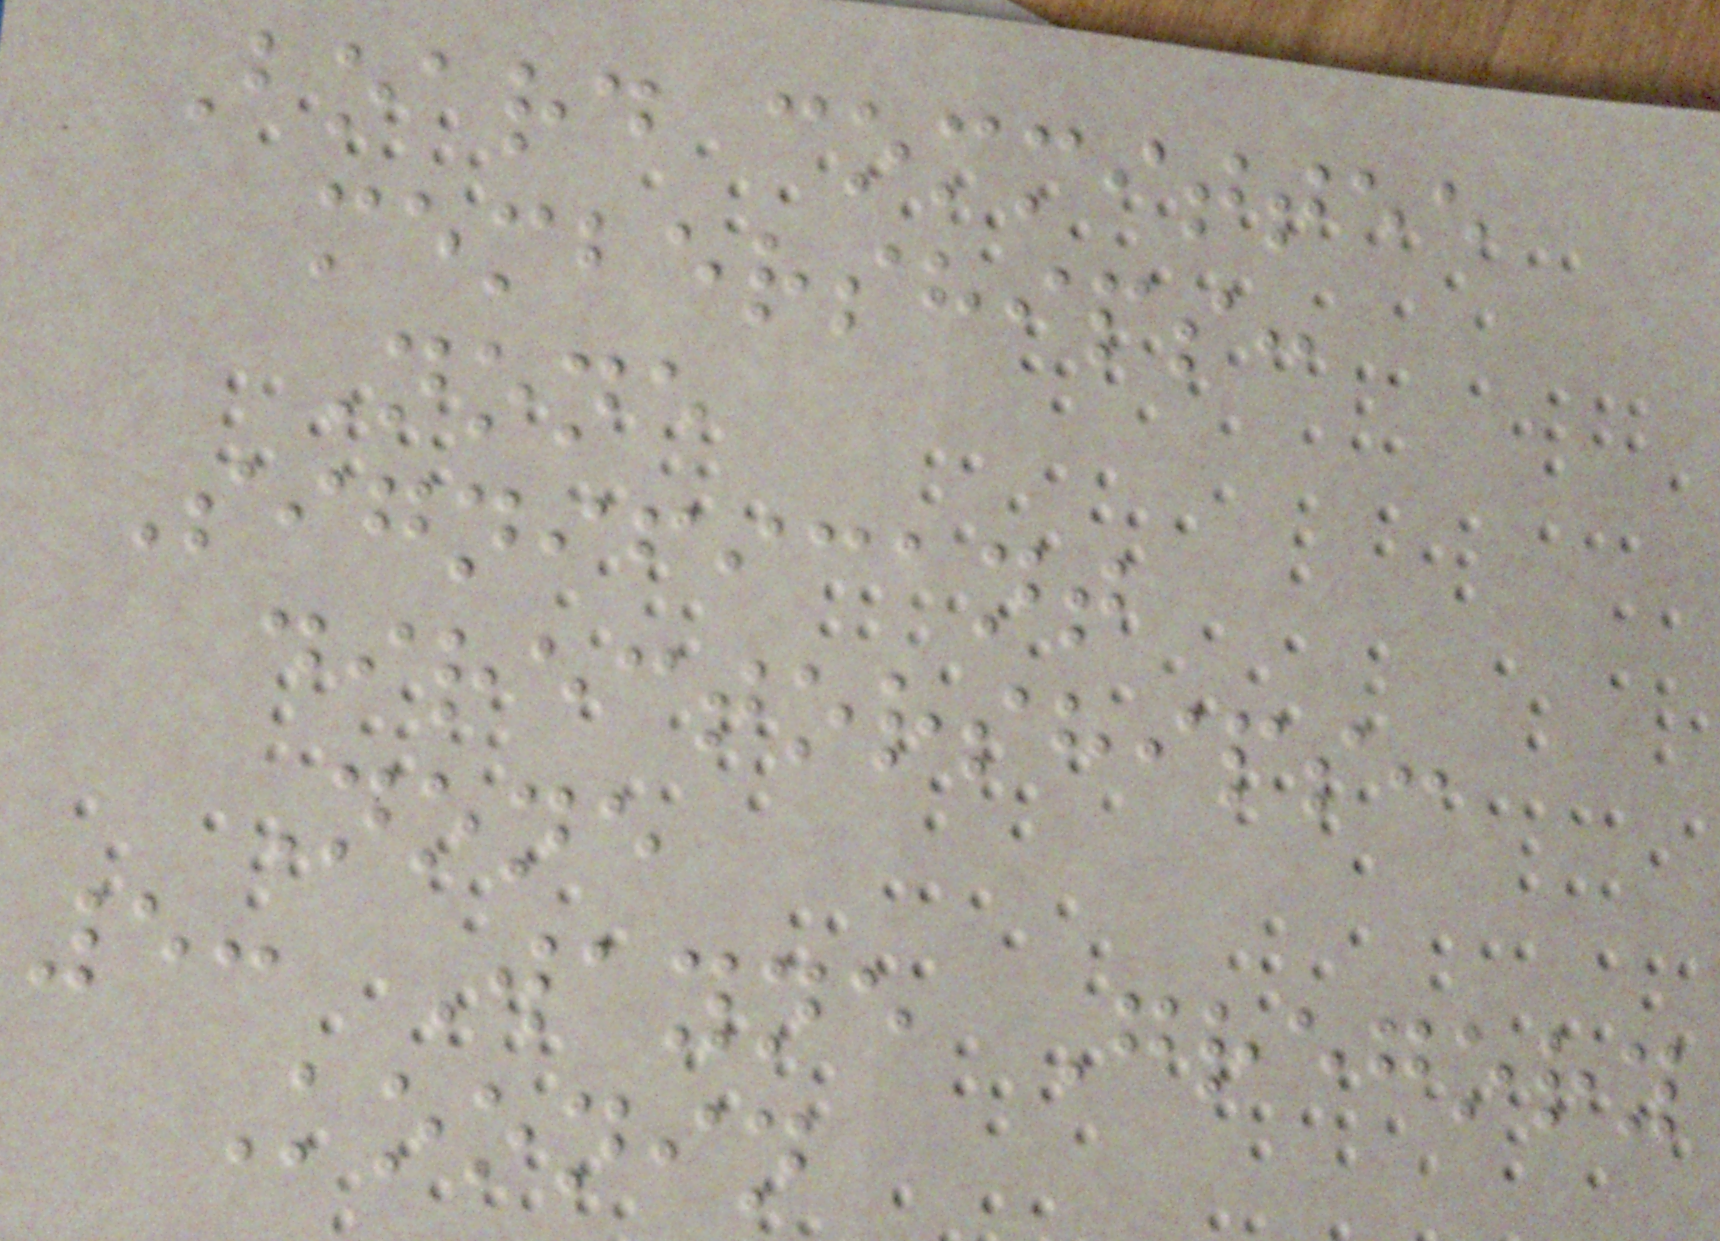Board committee
memberships:
None
Significant
directorships:
None
5: Wayne Gregory
Koonin
